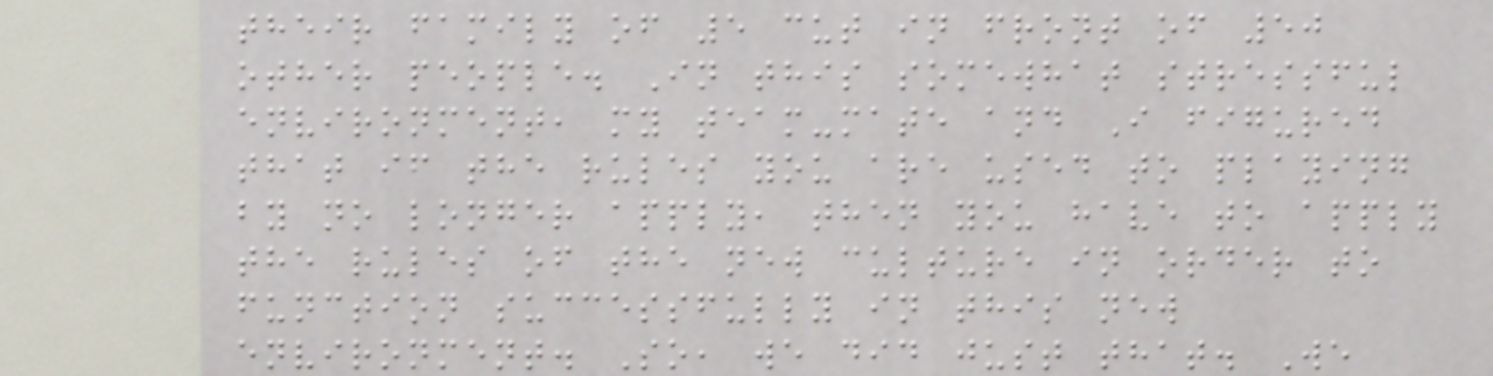their family of 5 cut in front of 50
other people. In this somewhat stressful
environment, my team-mate and I figured
that if the rules you are used to playing
by no longer apply, then you have to apply
the rules of the new culture in order to
function successfully in this new
environment. So, we did just that. We
